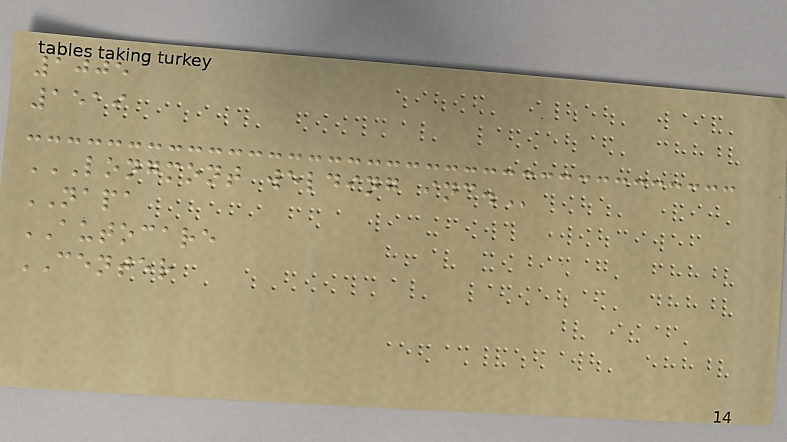1005
1519
LONGMONT WELDING INC.
NAPA
AUTOCARE
CENTER
